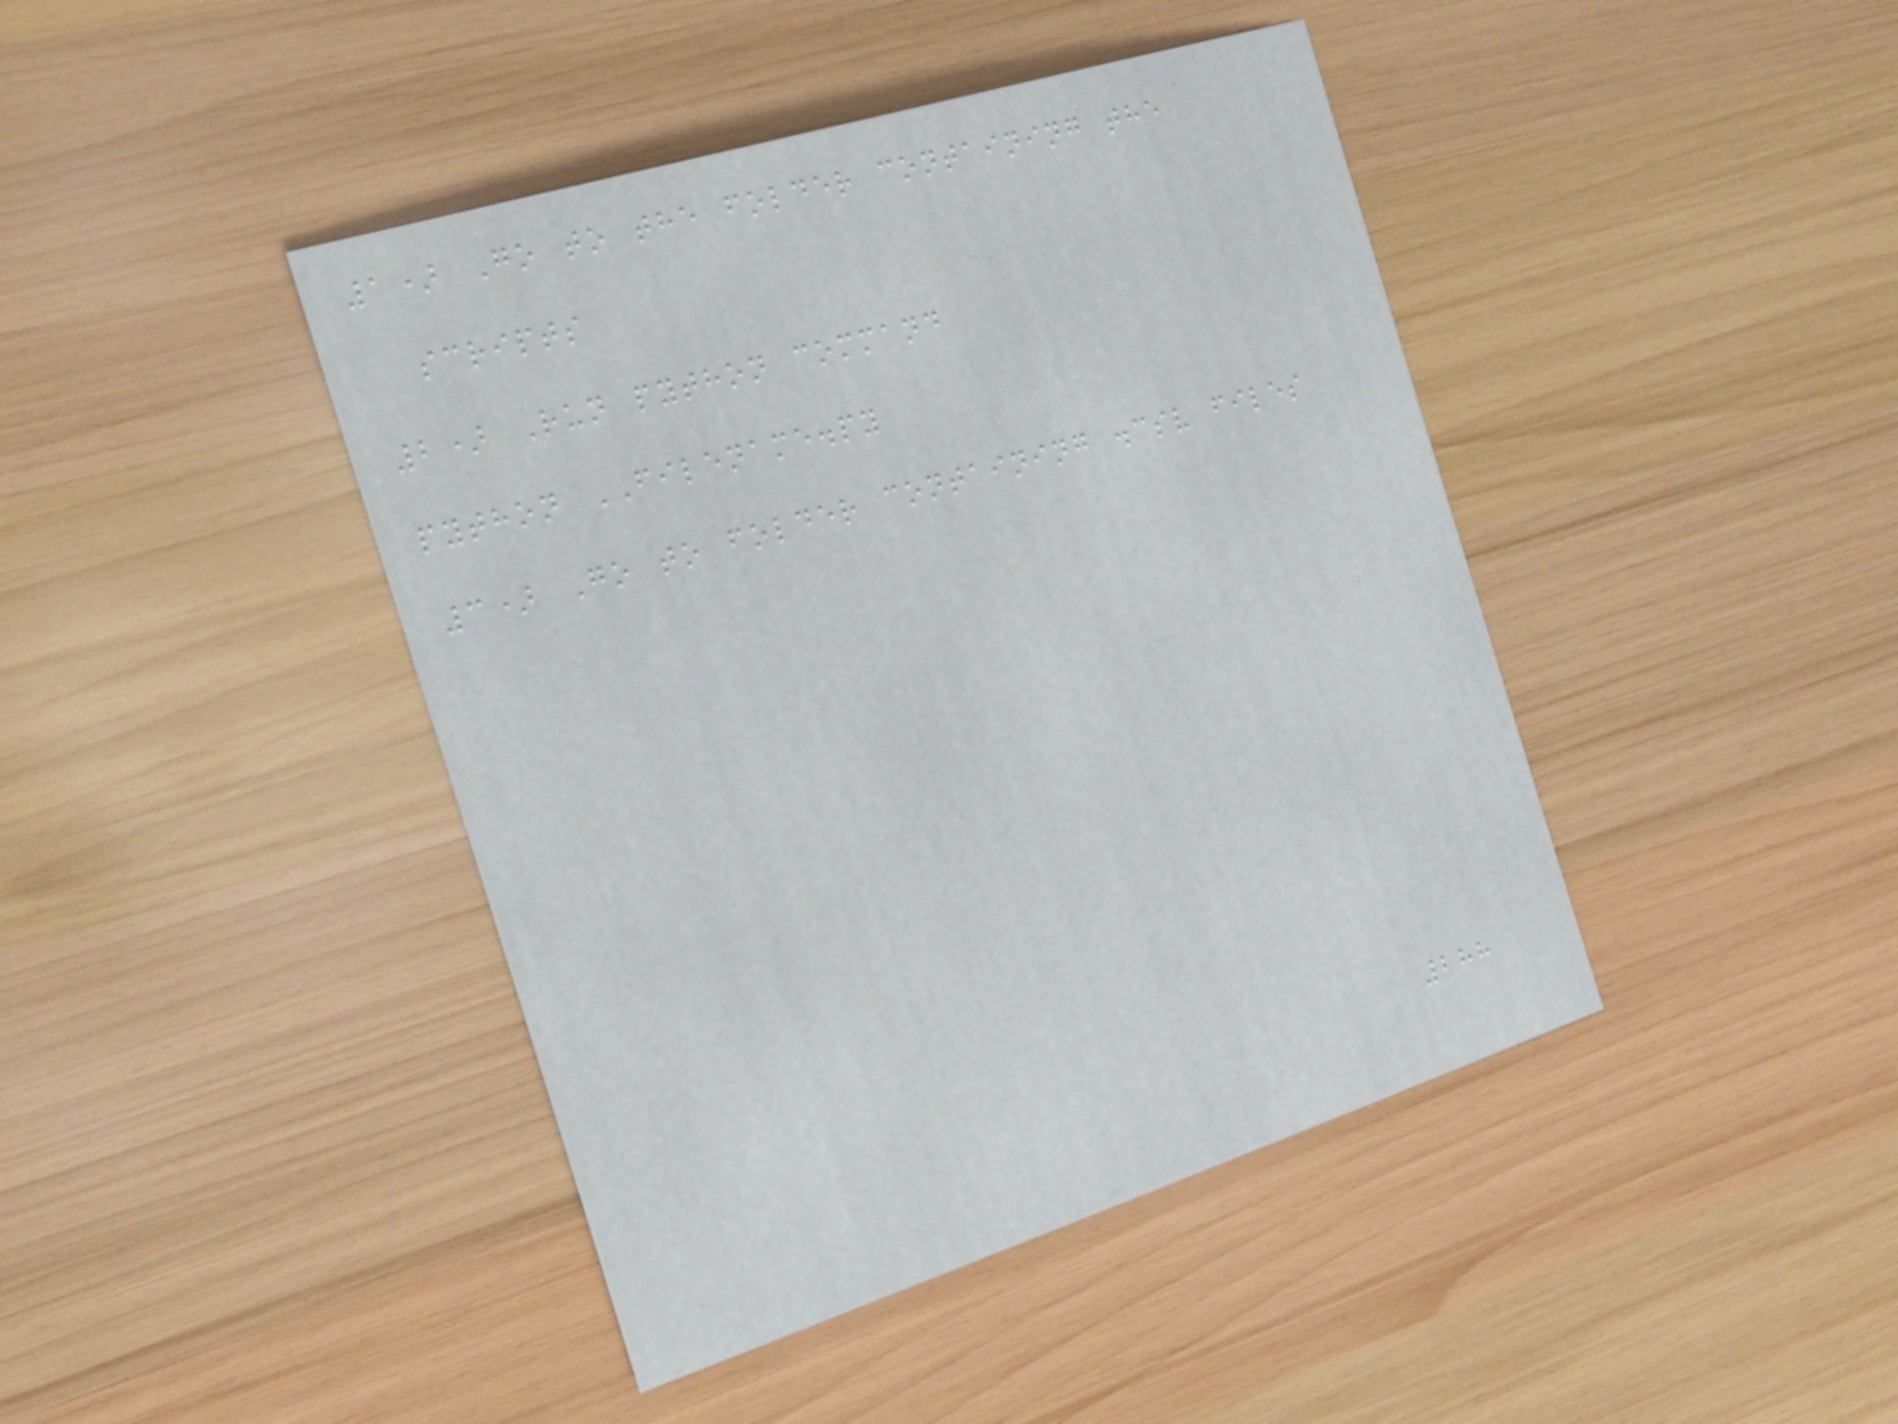1) Go to the folder containing the
scripts
2) Run python command
python FILENAME.py
3) Go to folder containing .csv files
288
